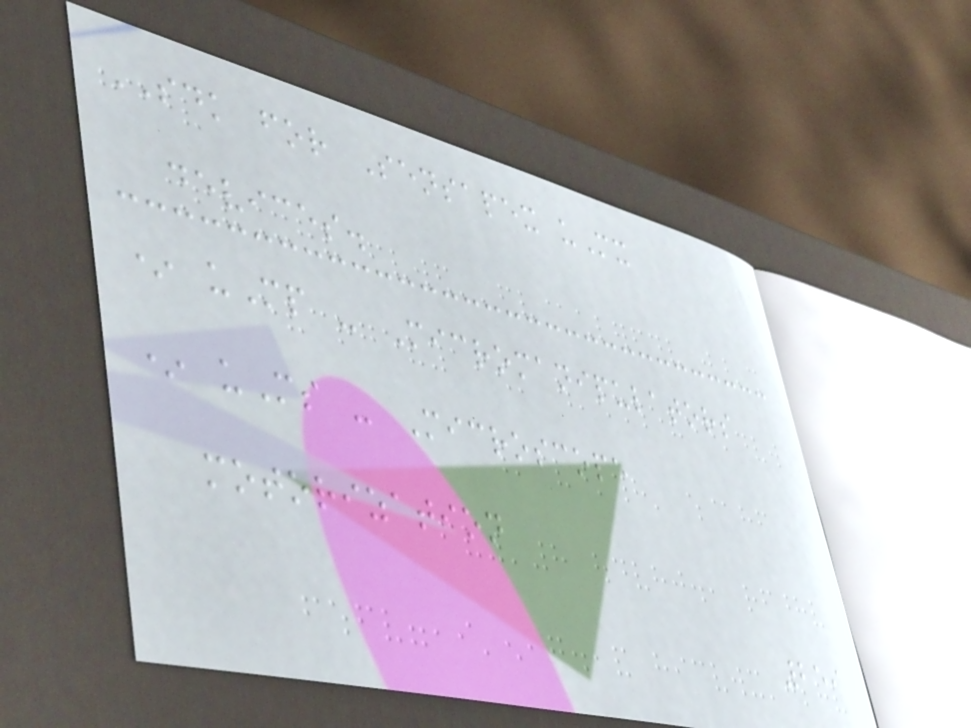SDK for Sensapex uMx
devices.
* uMp - Micromanipulators
* uMs - Microscope
motorization
259
